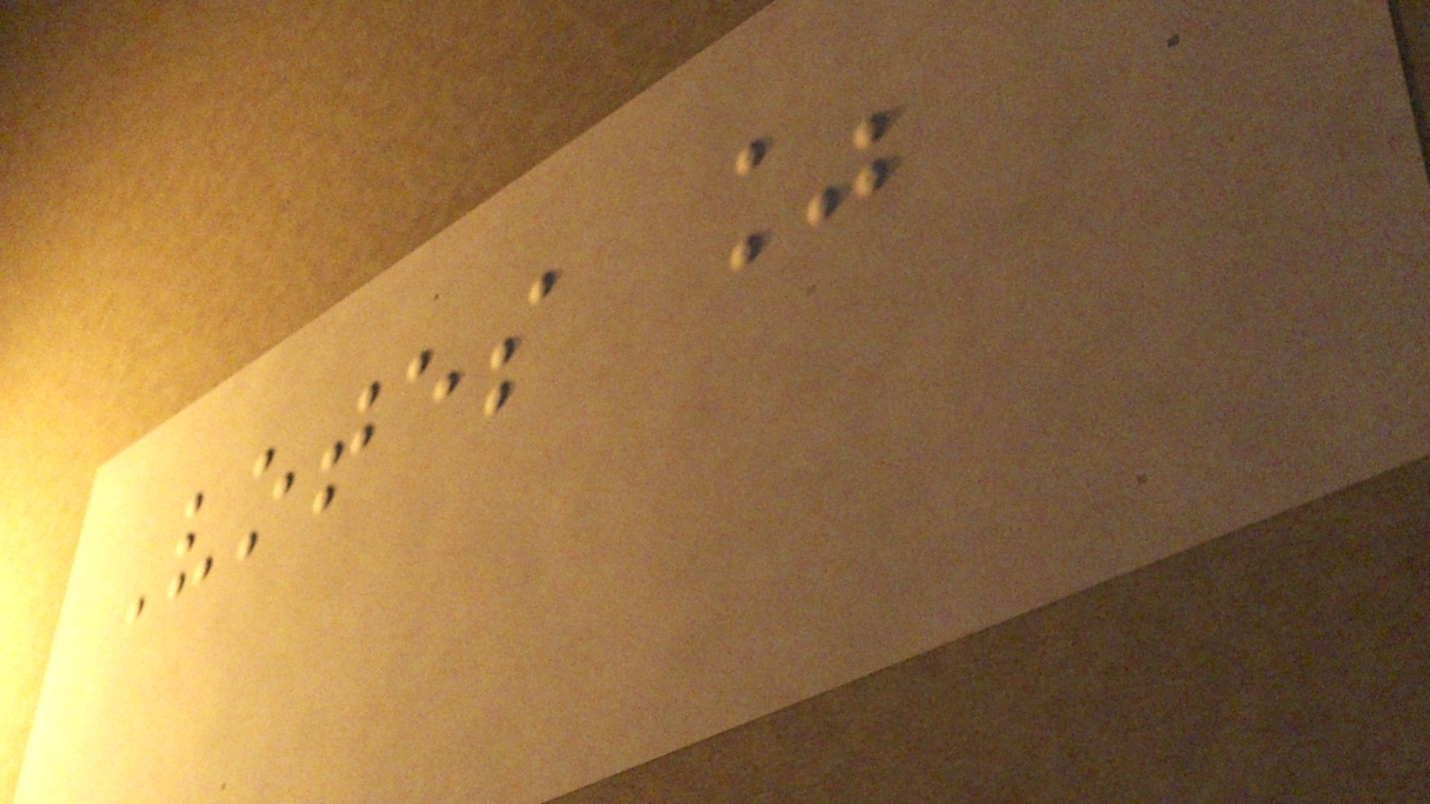Votes %
